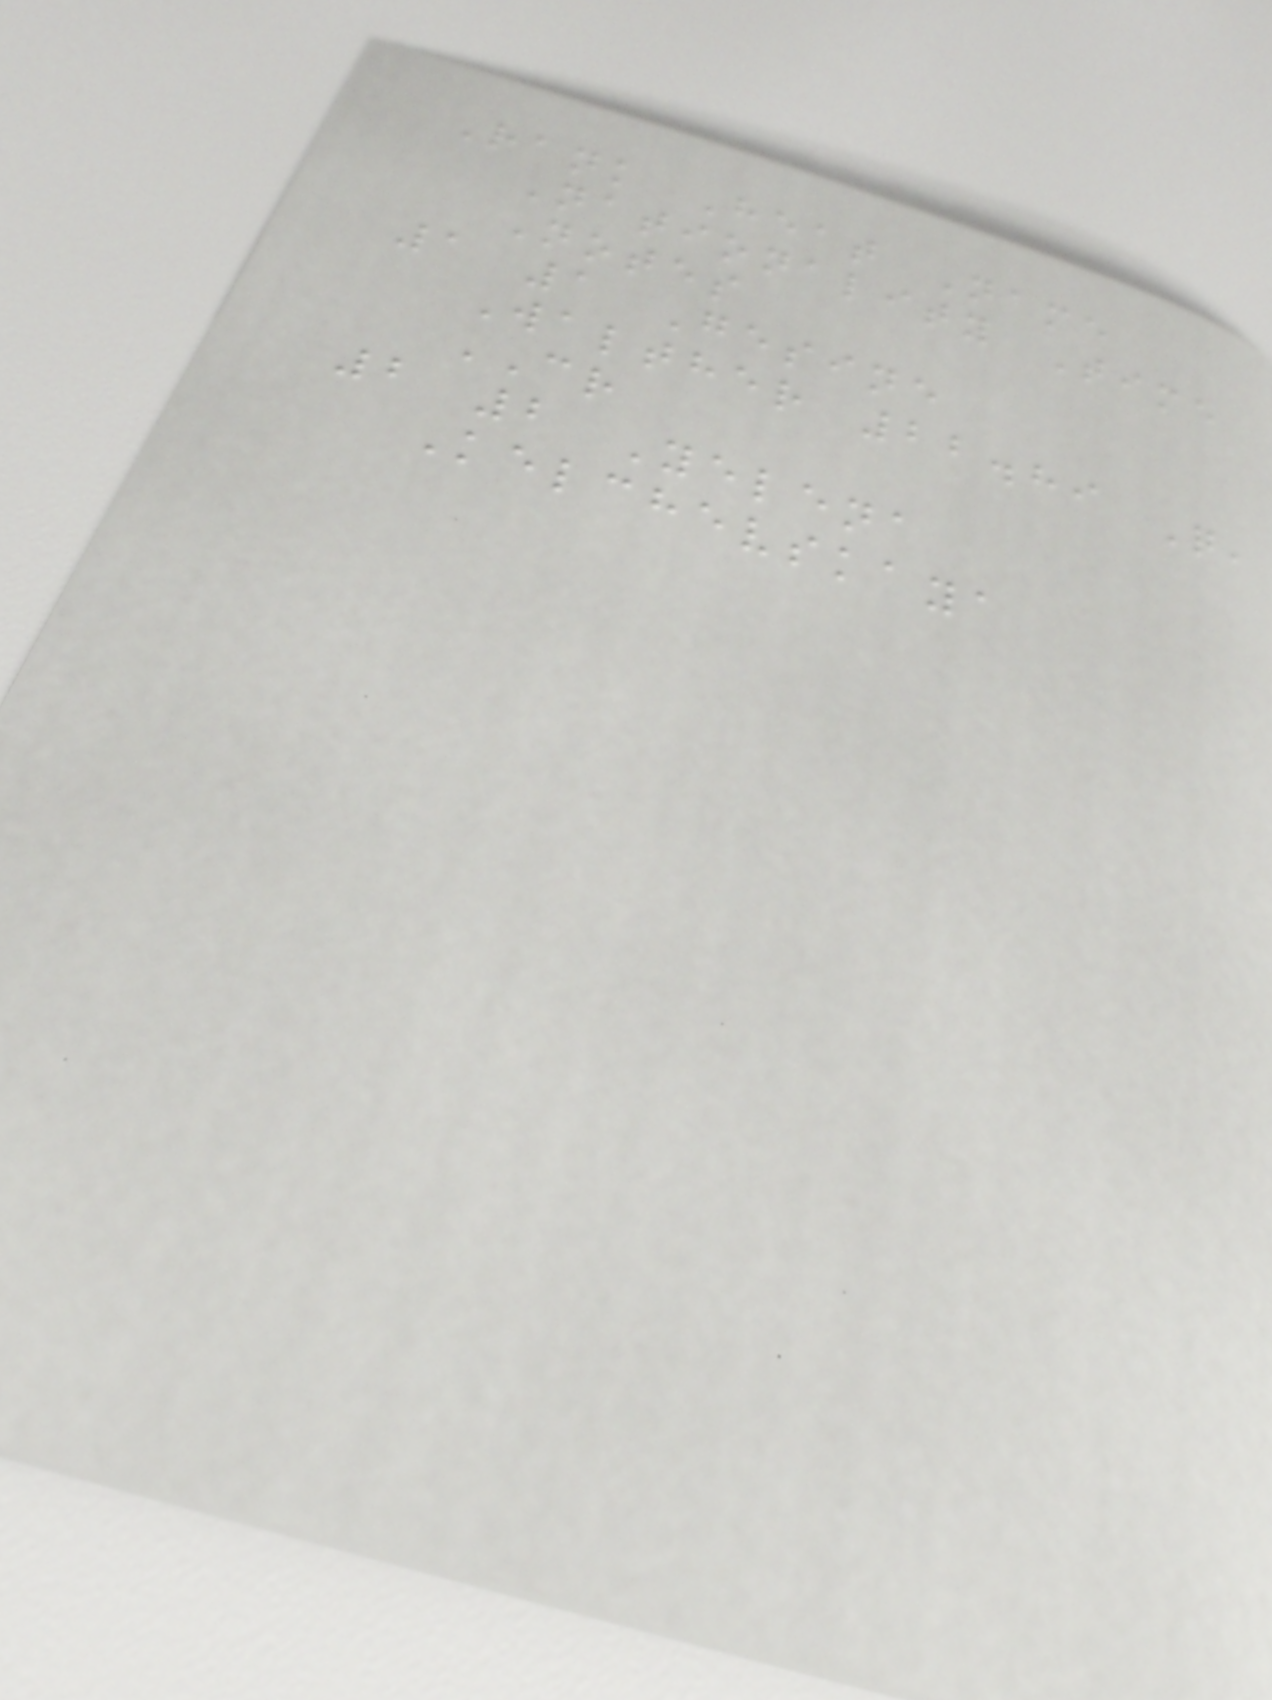Rank Heat Name
Nationality Time
Notes
1 1 Gesine
Walther 22.89 Q,
CR
2 2 Yelena
Kelchevskaya
